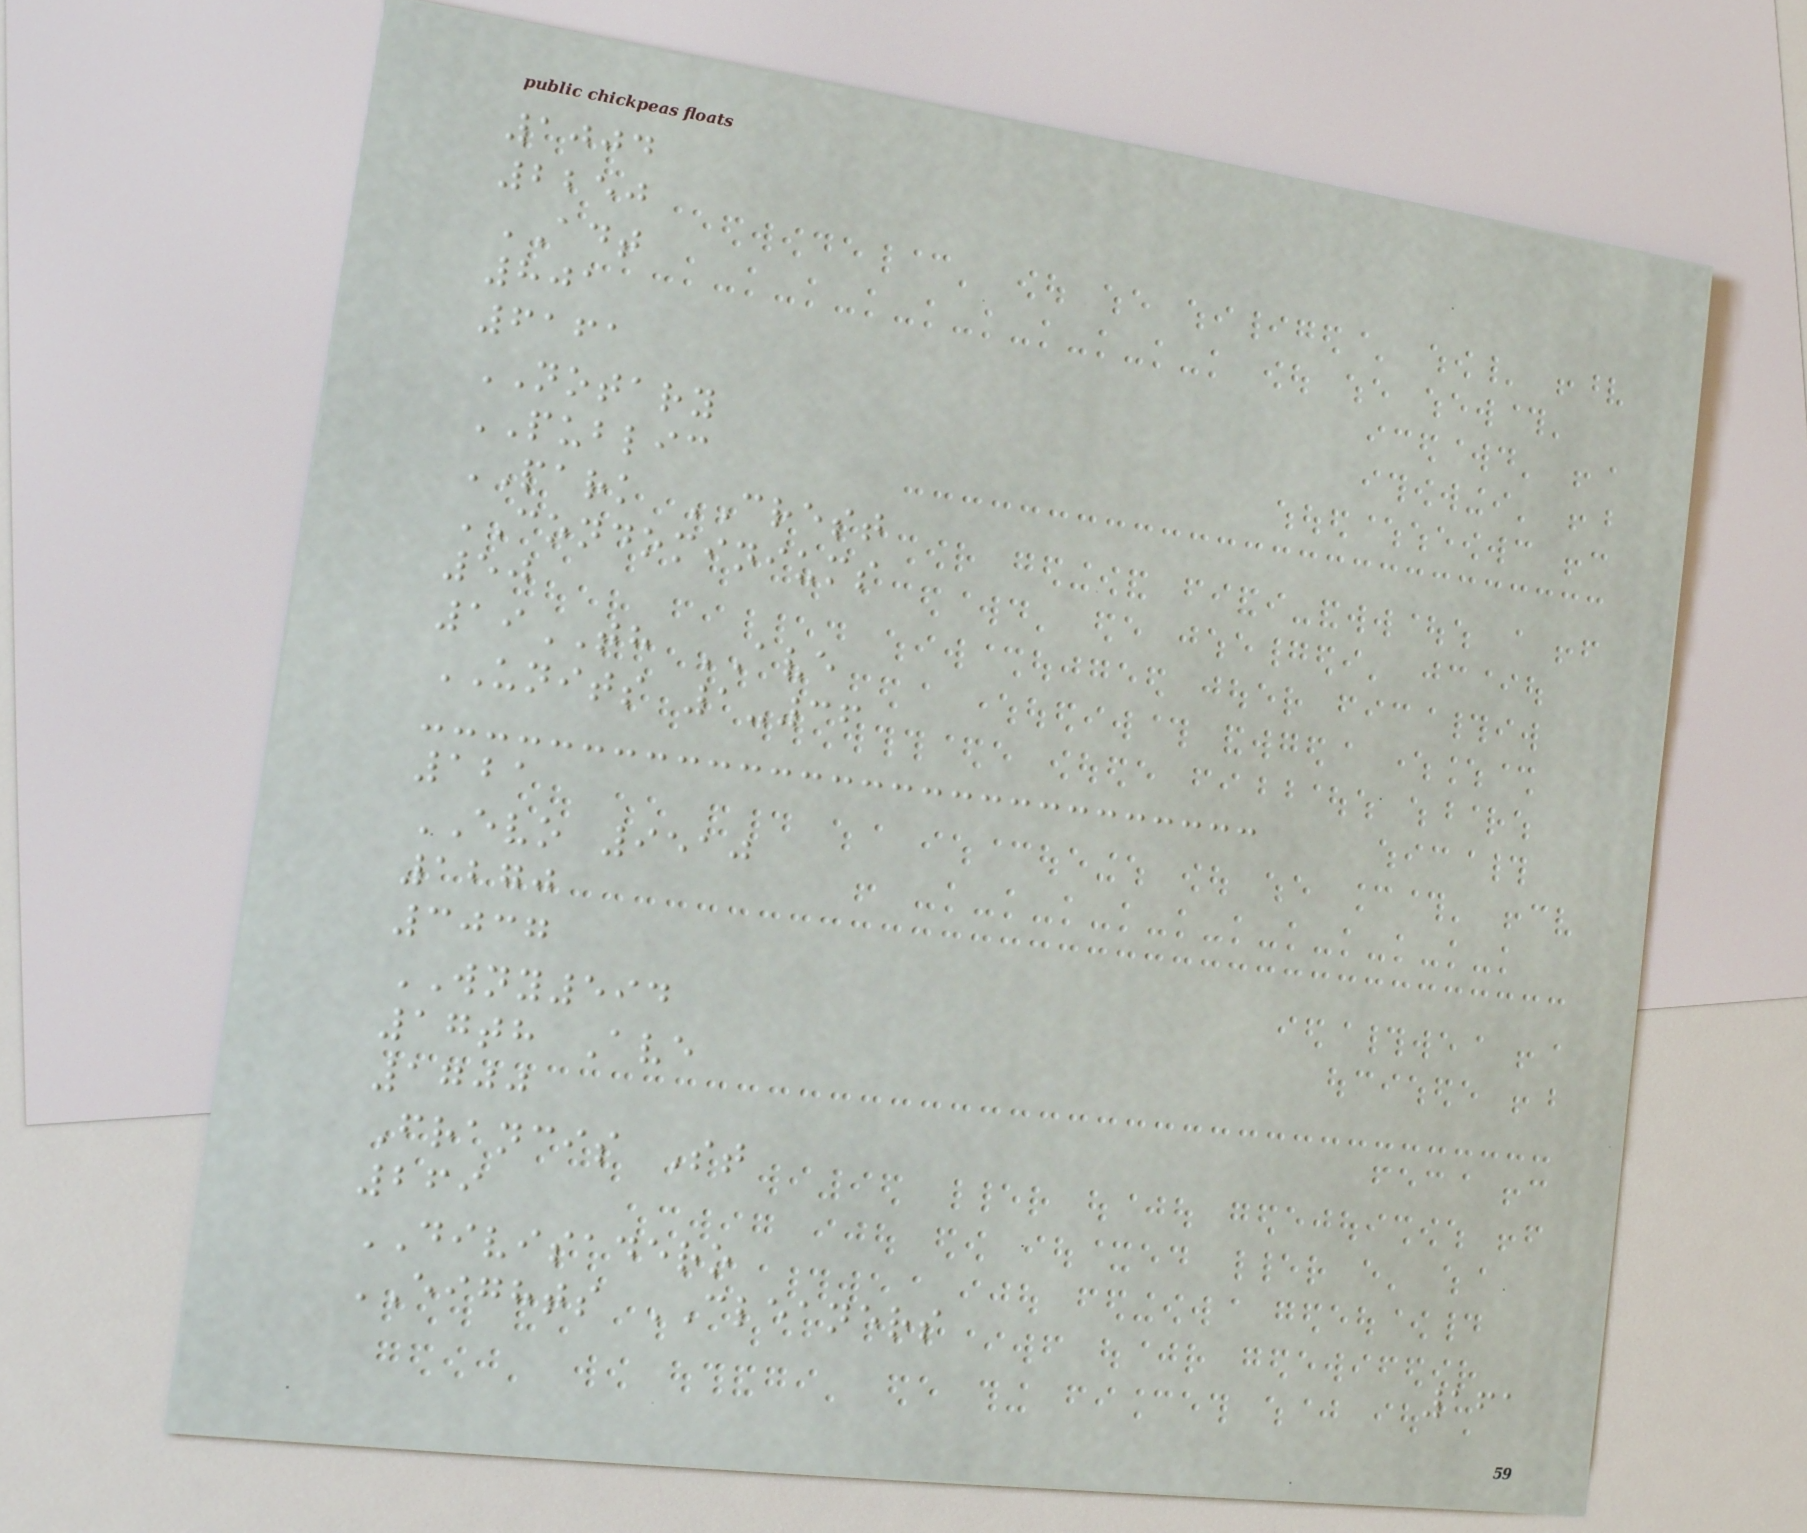1004
2250
ADT
801
6161
NOTARY
PUBLIC
PARK CREST
CONDOMINIUMS
50
19TH AVE
UNITS 1-36
121
EVO 9510
1270
3037
WNY594
17th Ave
1700
Francis St
269
DIVISADERO
EIGHTS CLEANERS
161
